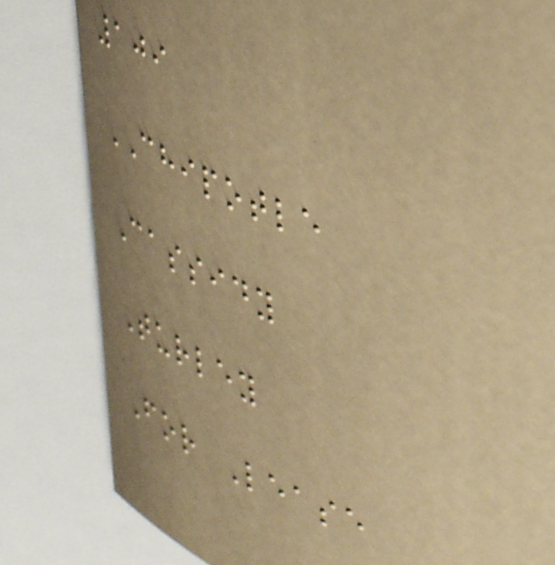109
CHIPOTLE
Cassidy
Turley
For Lease
